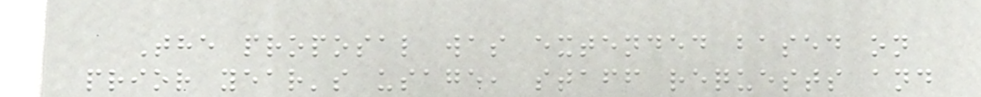The proposal was extended based on
prior year's usage, staff requests and
